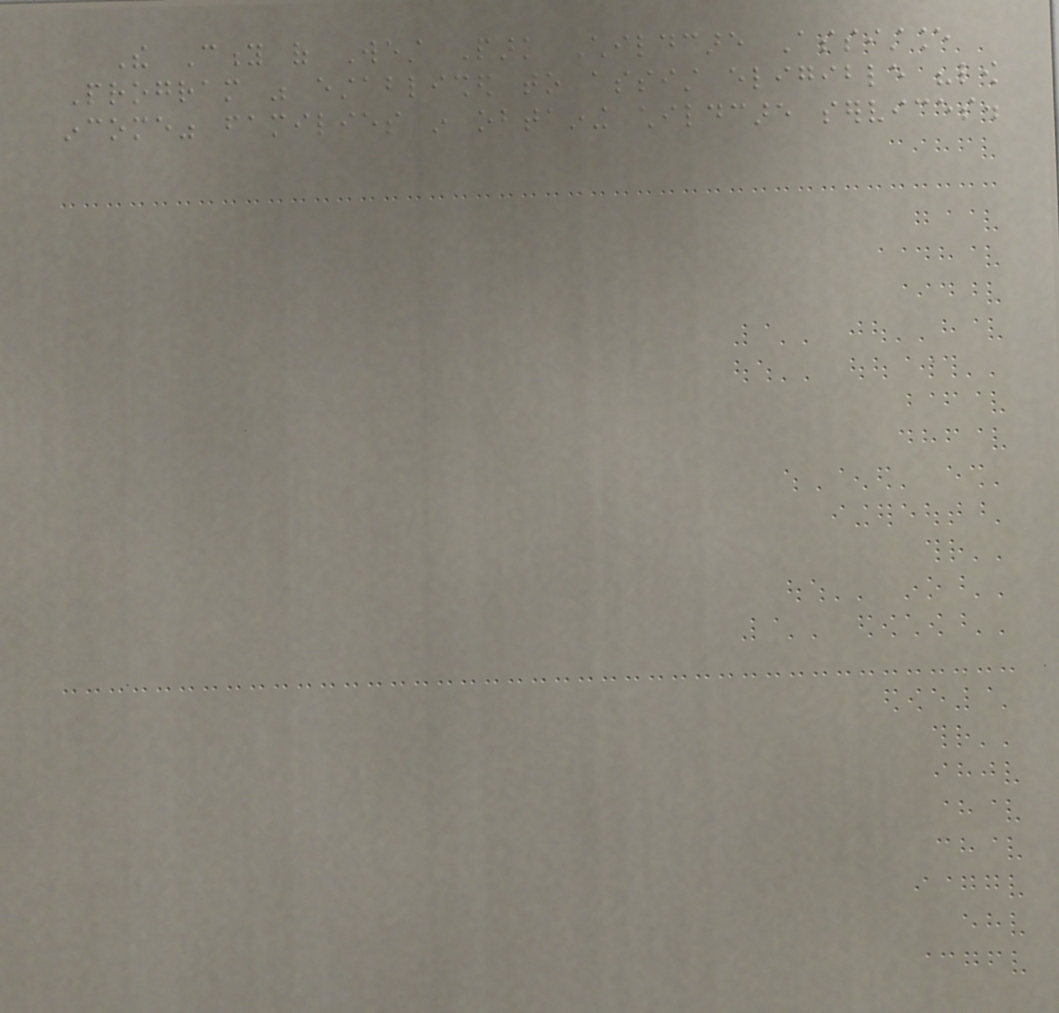The City of West Park Childcare Assistance
Program was established to assist eligible "low
income" families in obtaining childcare services.
